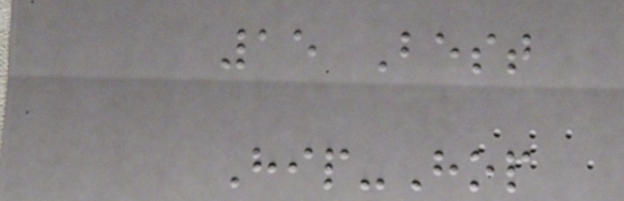15 Best
Hip-Hop
